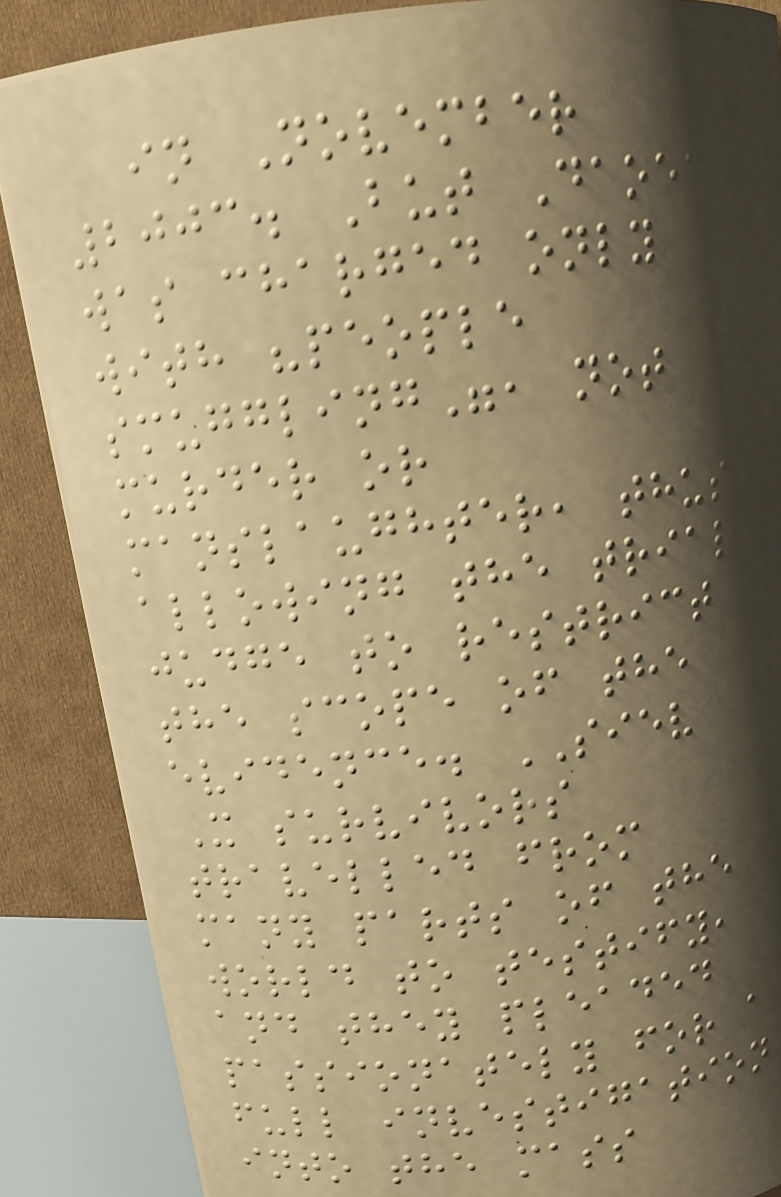in November
2003. But Daoed
was charged only
with "people
smuggling", not
murder or
manslaughter, thus
allowing the trial
judge to restrict
the scope of the
evidence. SIEV
X survivors
travelled from
many parts of the
world to testify,
and they pleaded
passionately for a
full investigation
into the mass
